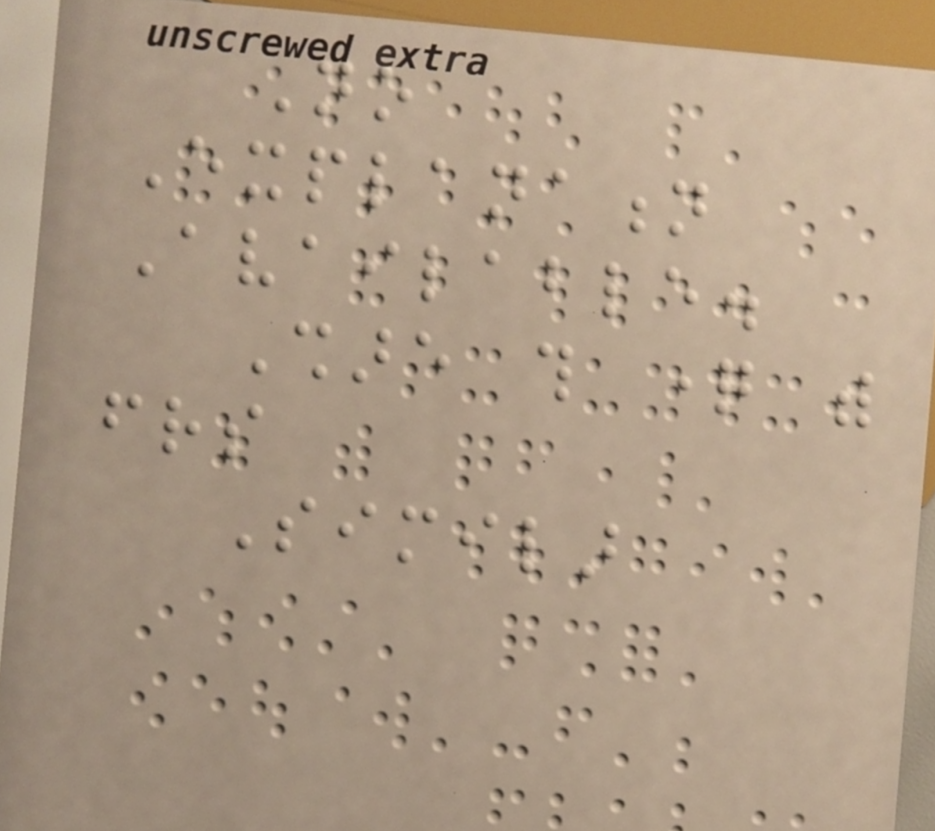No
Explanation
Available.
Share this question with
friends
Similar
